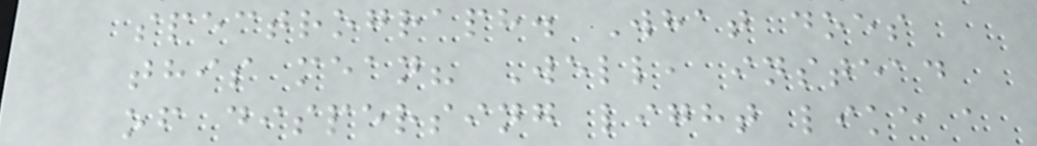spectrograph. What does
this mean? Well, instead
of dispersing light like a
